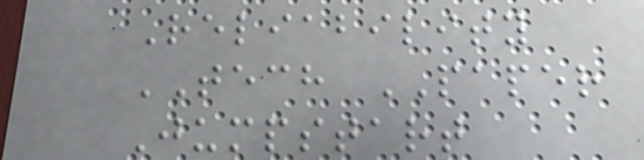Reliability
TECH PAPER
Jumpstart
